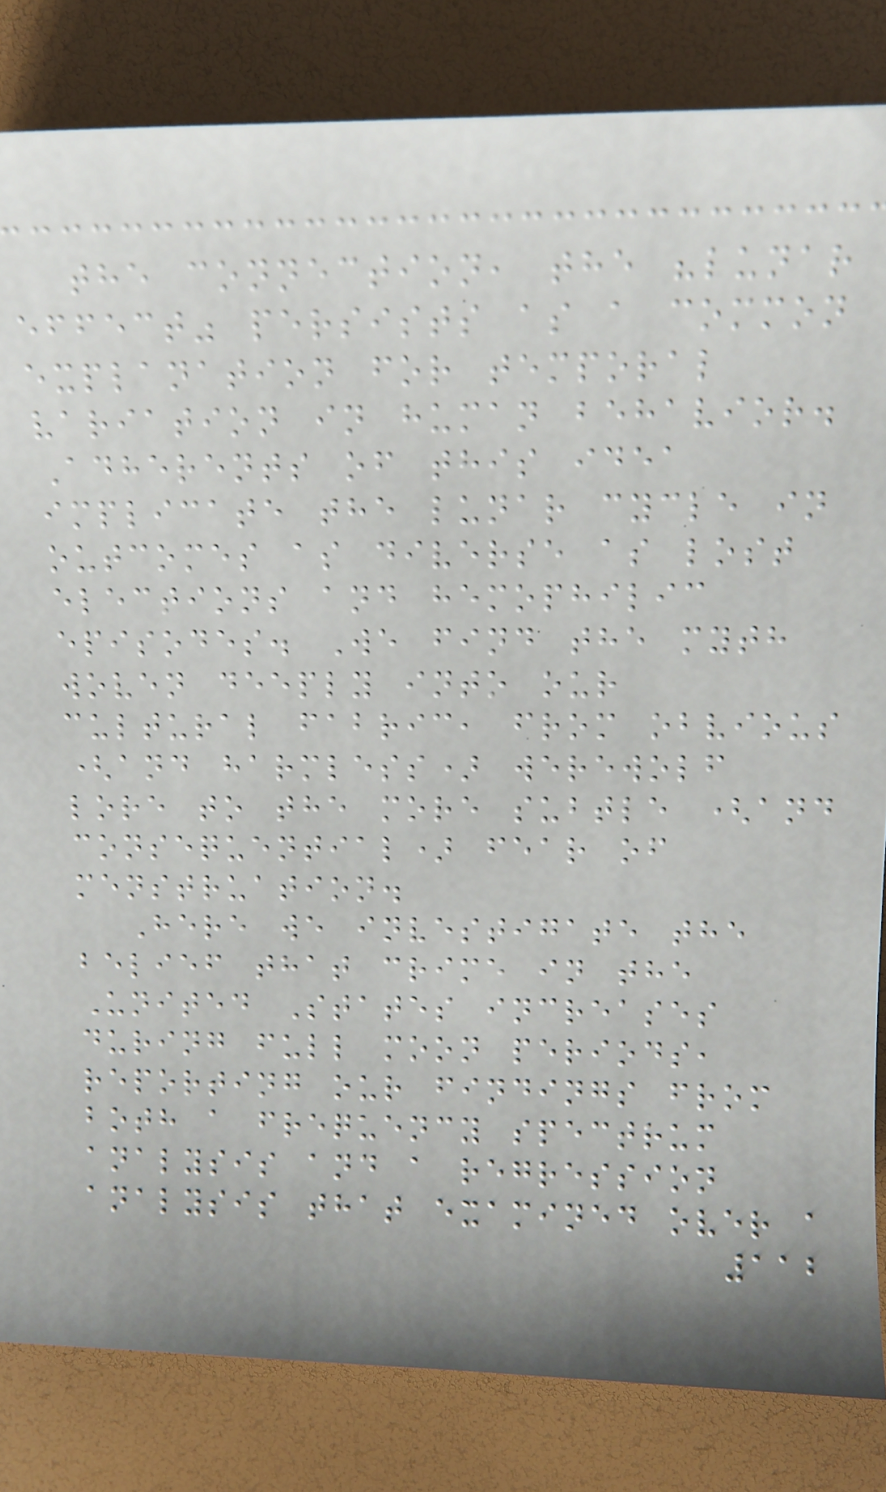the connection, the "lunar
effect" persists as a common
explanation for temporal
variation in human behavior.
Adherents of this idea
implicate the lunar cycle in
outcomes as diverse as lost
elections and hemophilic
episodes. We find the myth
woven deeply into our
cultural fabric, from obvious
(and harmless) werewolf
lore to the more subtle (and
consequential) fear of
menstruation.
Here we investigate the
belief that crime in the
United States increases
during full moon periods,
reporting our findings from
both a frequency spectrum
analysis and a regression
analysis that examined over a
112
